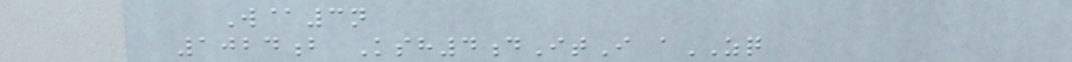W@3n
1024b Ksh4dItI aZQ
